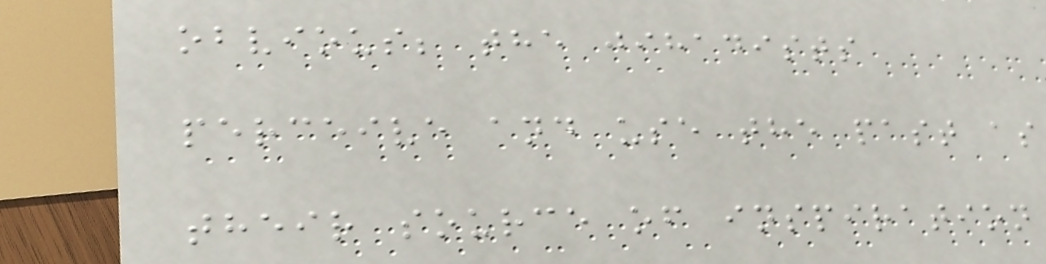obvious; the jihadists
perceive and use the past as
their source of inspiration
